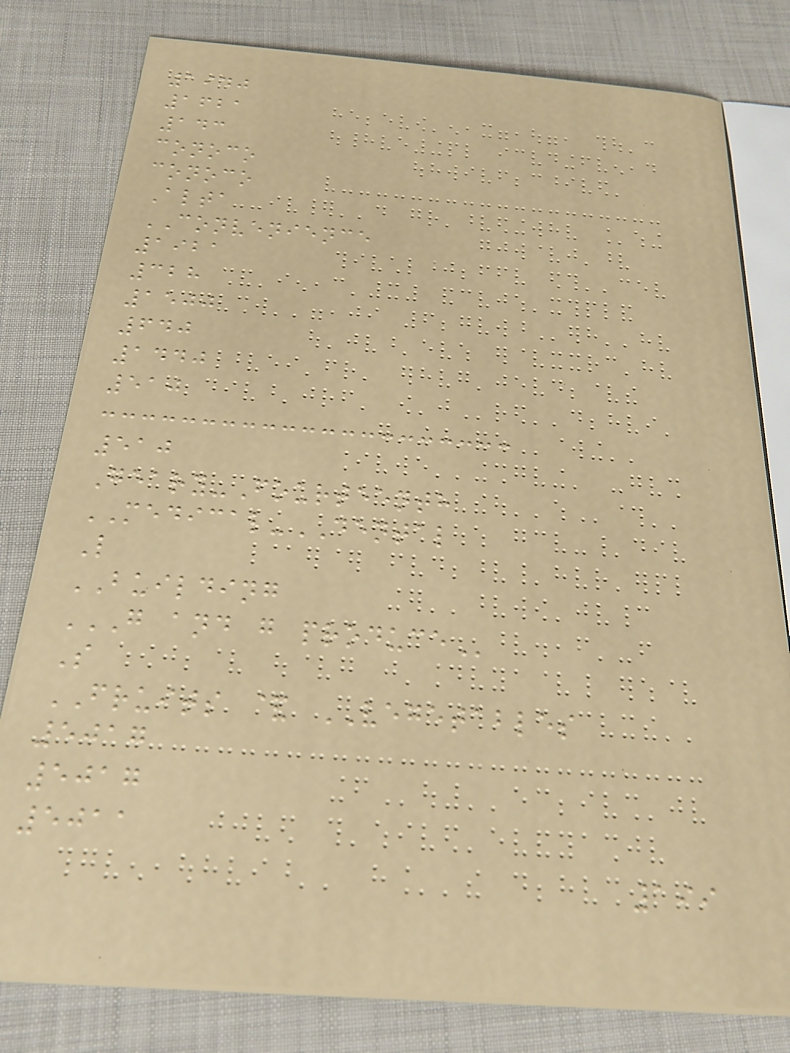1940
1621
143
conoco
conoco
Alta
CONVENIENCE
1921
328
1500
640
1440
510
510
Geary-Fourteenth
MEDICAL-DENTAL
L
BUILDING
G AND G PRODUCE
S
FRUITS & VEGETABLES
5017
5017
5011
199
